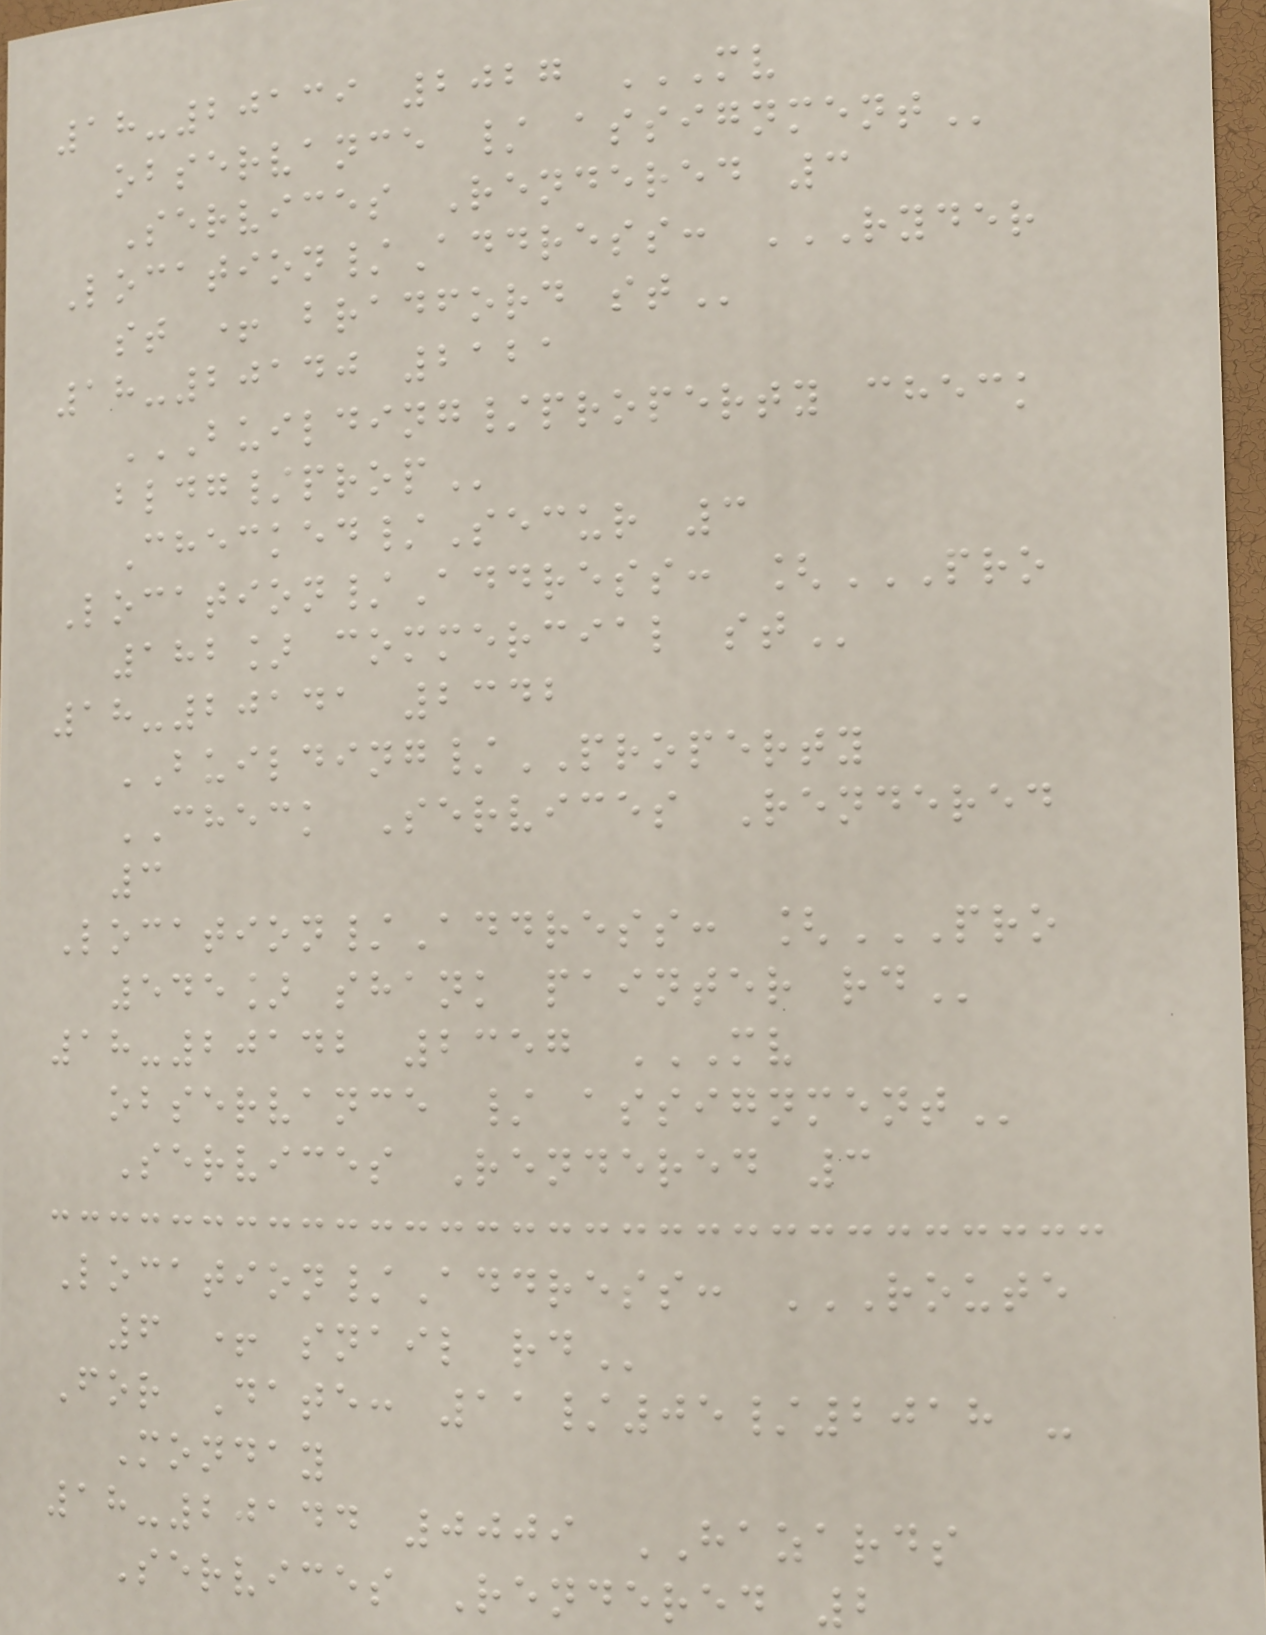18-20139 2027 MV
OBSERVANCE / ASSIGNMENT
Services Rendered 3
Location/Address: RYDER
ST + BRADFORD ST
18-20140 2121
BUILDING/PROPERTY CHECK
BLDG/PROP
Checked/Secur 3
Location/Address: [PRO
182] COMMERCIAL ST
18-20141 2342
BUILDING/PROPERTY
CHECK Services Rendered
3
Location/Address: [PRO
545] SHANK PAINTER RD
18-20142 2357 MV
OBSERVANCE / ASSIGNMENT
Services Rendered 3
Location/Address: ROUTE
6 + SNAIL RD
For Date: 11/05/2018 -
Monday
18-20144 0009 HAZARDS
Services Rendered 2
